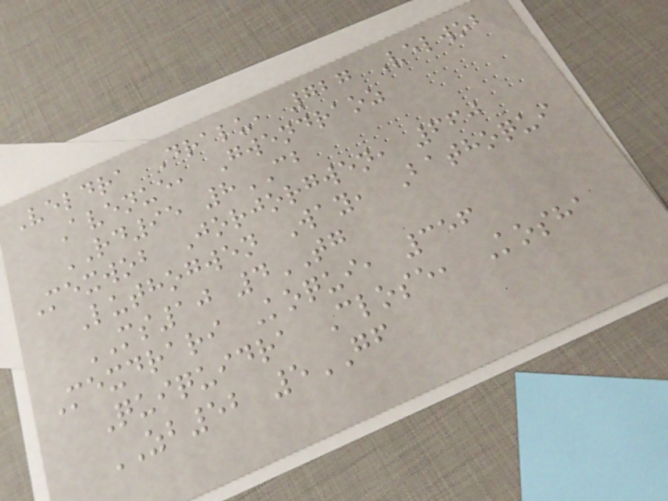Veldra Dralu, 727 Velwob
Avenue, Gwendraoz
RD95 8CB
Mexwob Jorjorgwen, 660
Luthogwen Way, Bathoqui
MS10 4TG
Mexdrari Koqui, 356
Quiquidra Close, Kosha
ZB52 5GF
